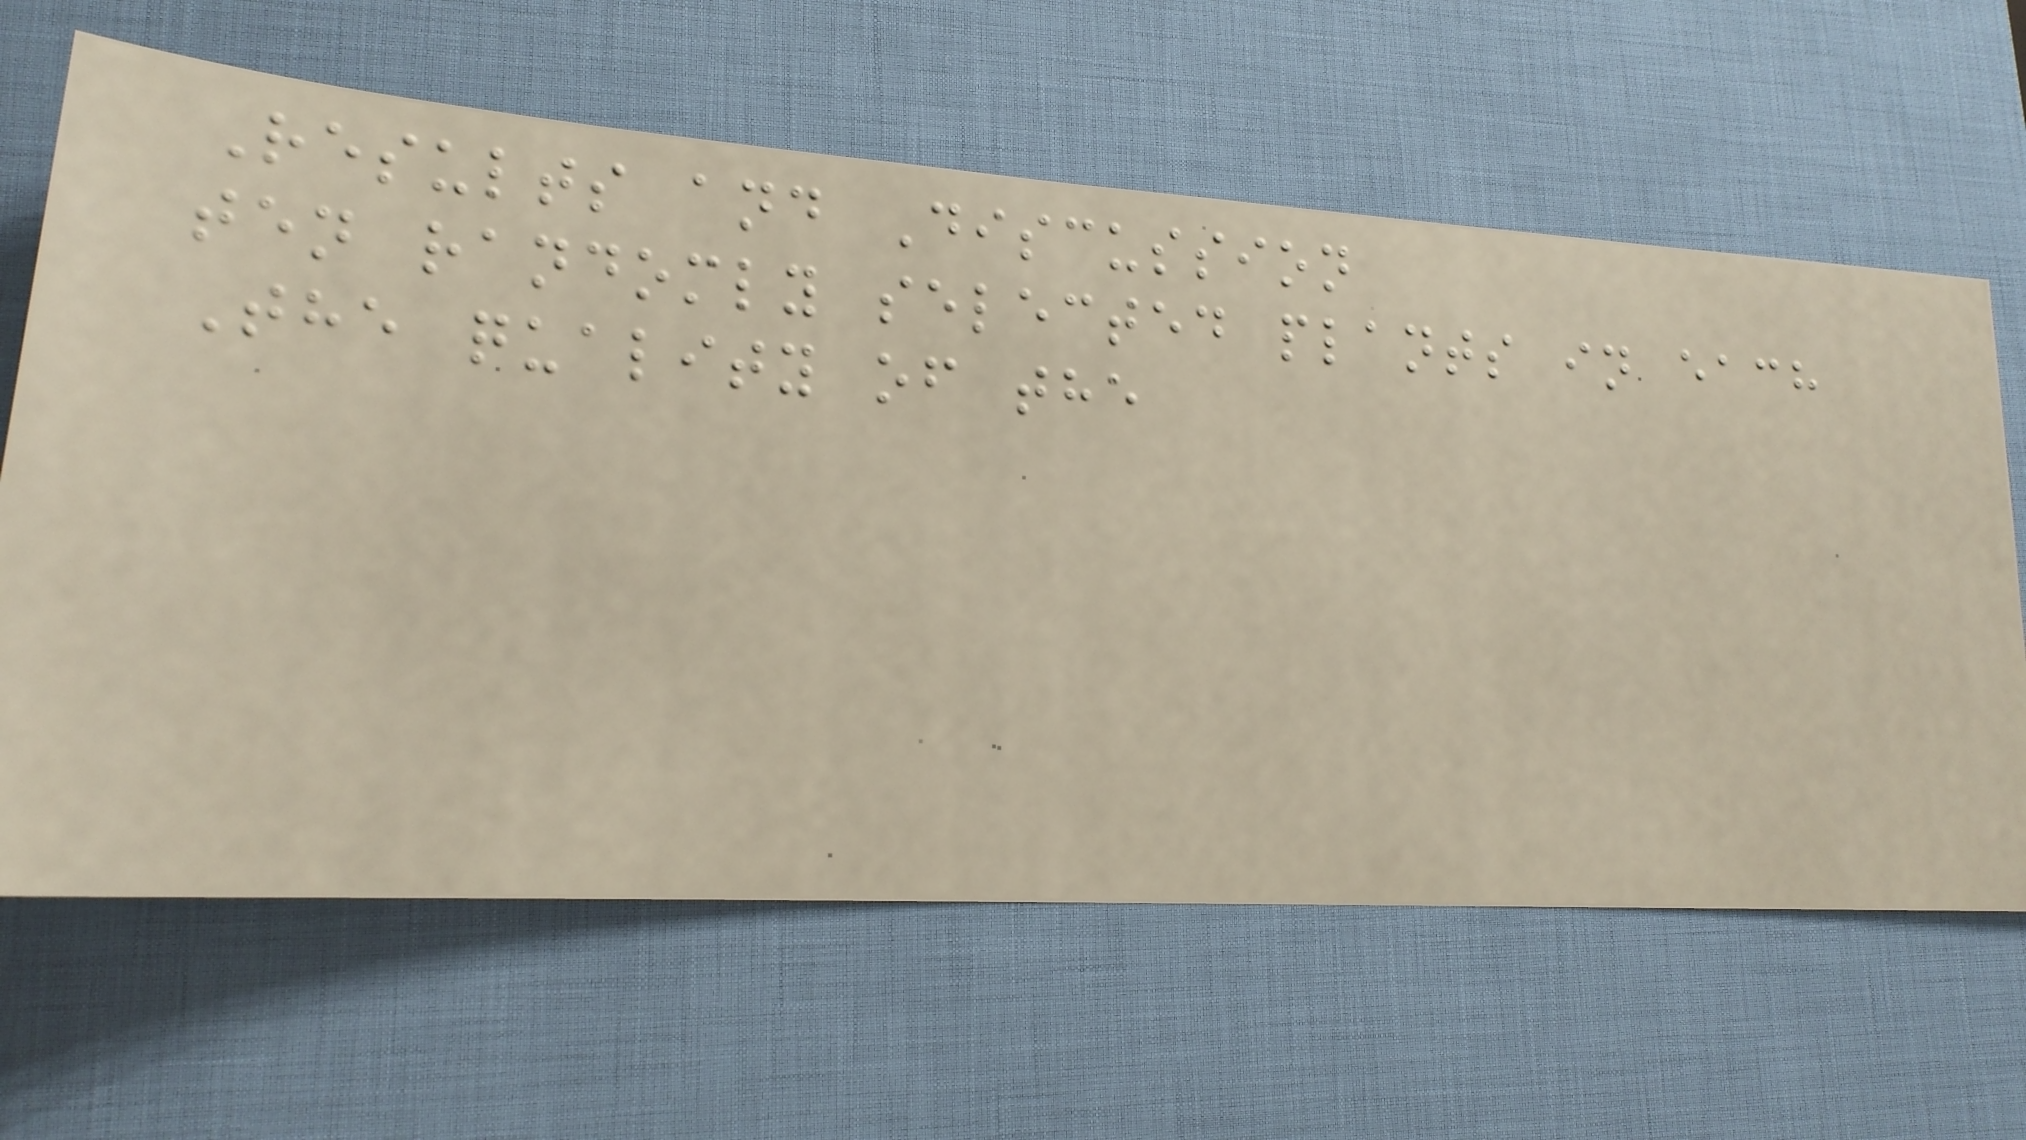Results and Discussion
ten randomly selected plants in each
The quality of the
